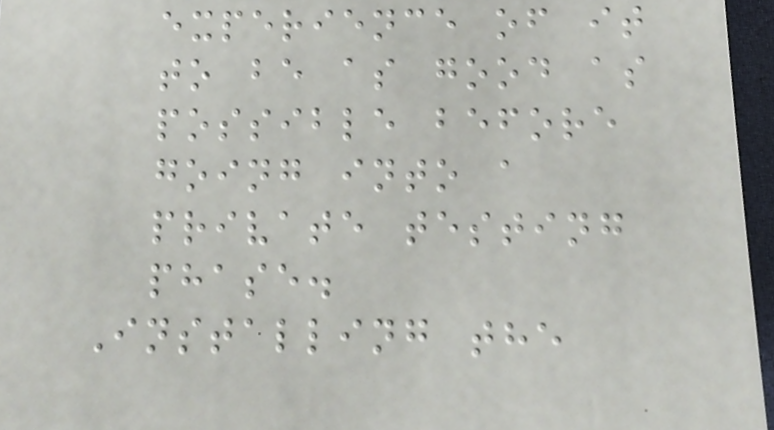experience of it
to be as good as
possible before
going into a
private testing
phase.
Installing the
